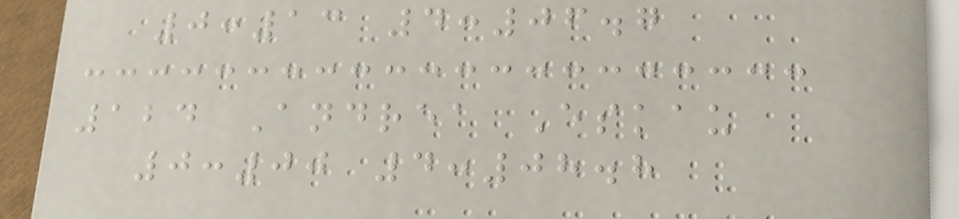0:13 4:06.7
124 Andrea Eskau
0:00 4:08.8
